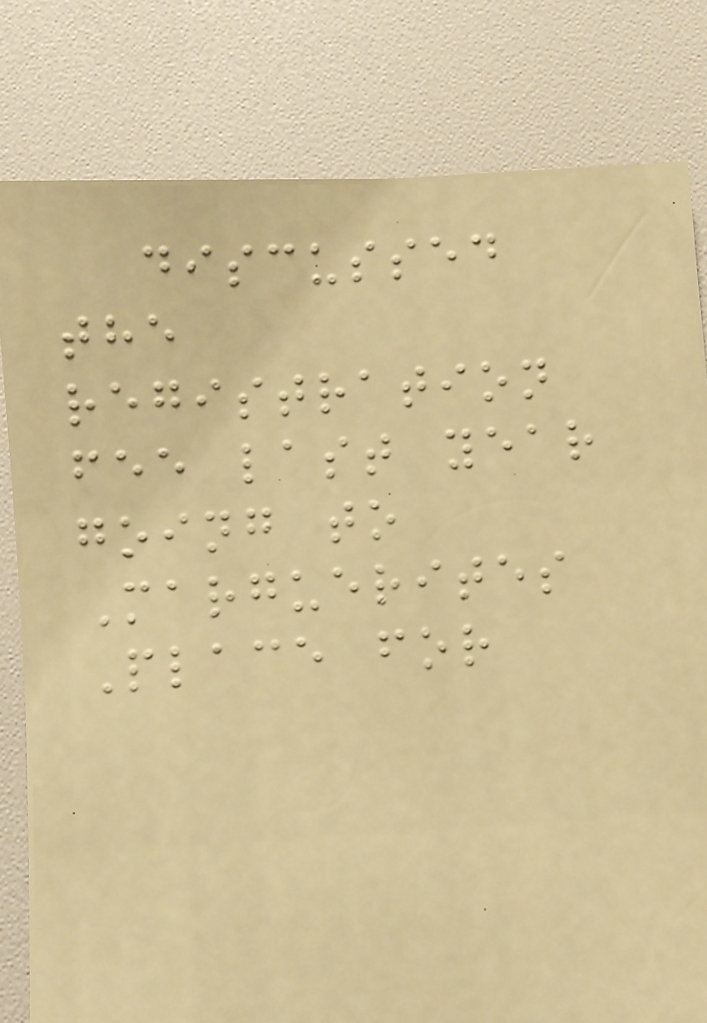discussed
the
registration
fee last year
going to
Marguerites
Place for
